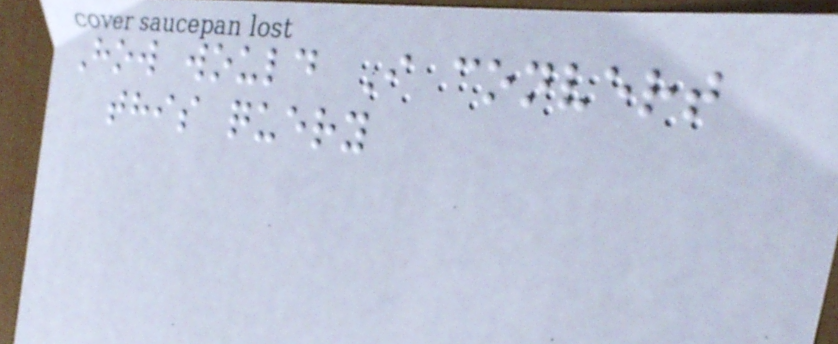How would I convert
this query
